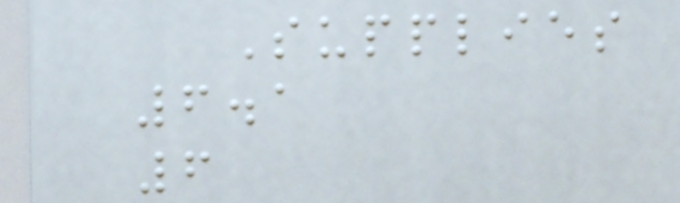Supplies
6.1
6
